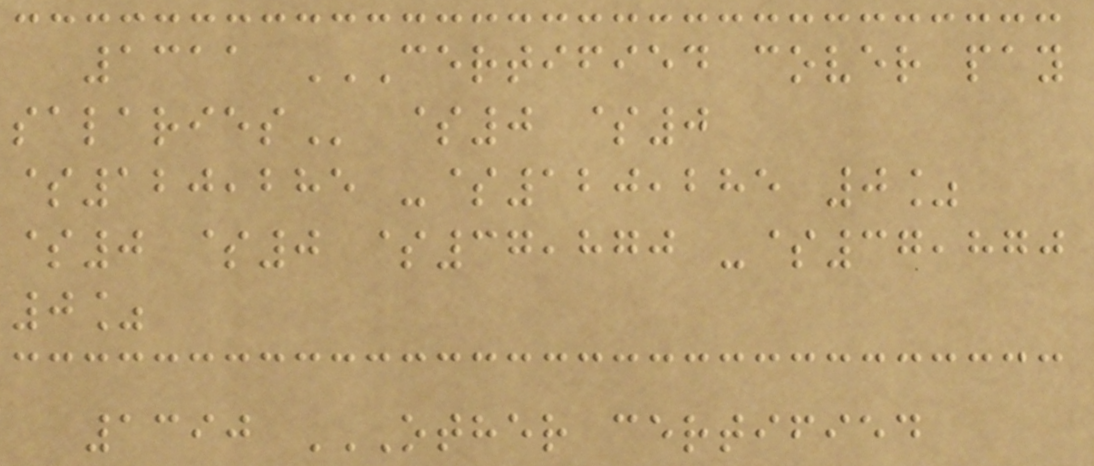1311 CERTIFIED COVER PAY
SALARIES $0 $0
$120,285 -$120,285 0%
$0 $0 $37,870 -$37,870
0%
1390 OTHER CERTIFIED
